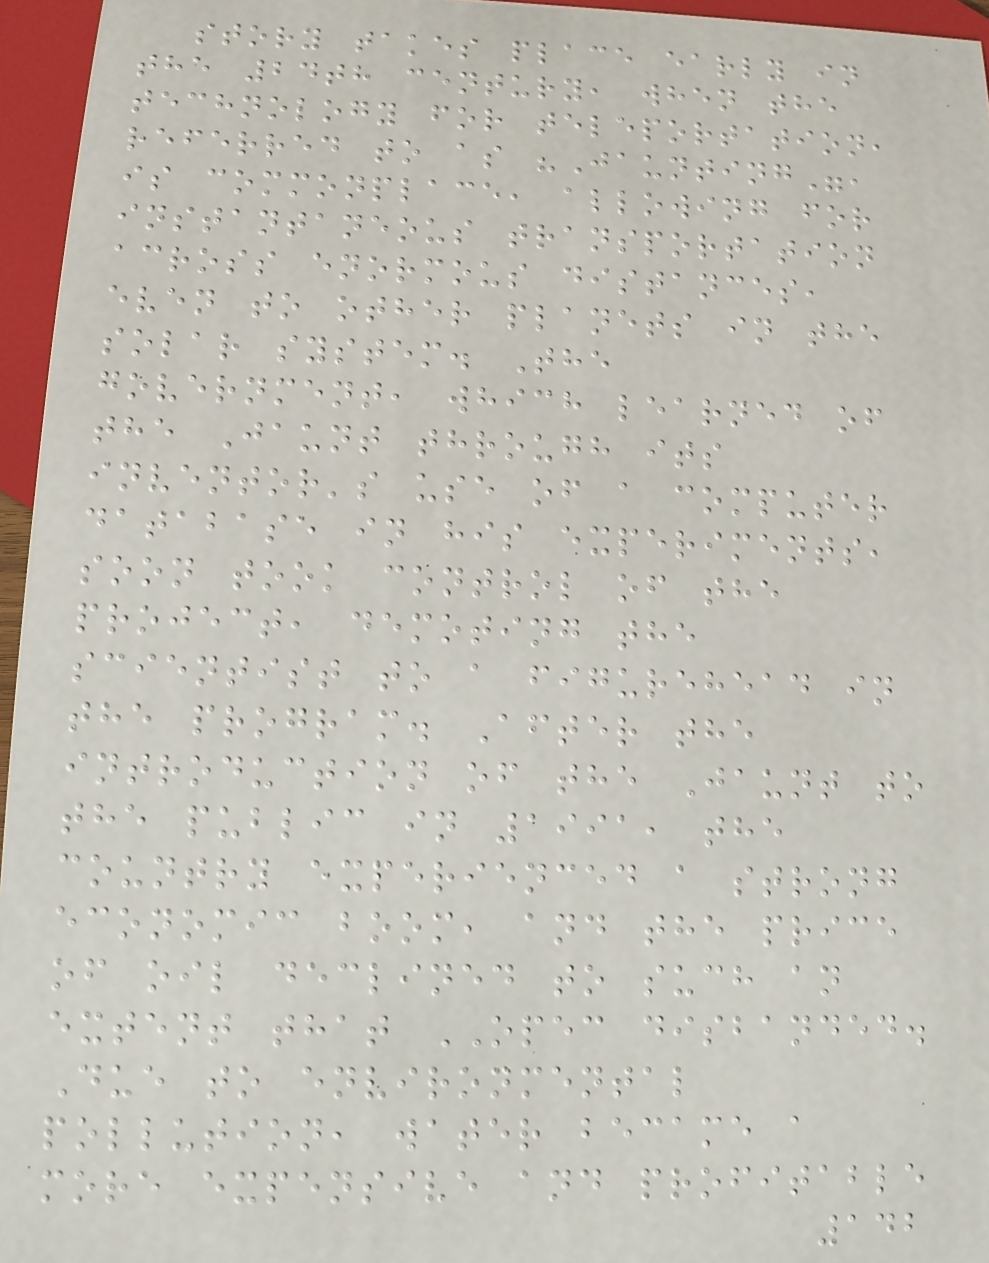story takes place early in
the 24th century, when the
technology for teleportation,
referred to as "Jaunting",
is commonplace, allowing for
instantaneous transportation
across enormous distances,
even to other planets in the
solar system. The
government, which learned of
the Jaunt through its
inventor's use of a computer
database in his experiments,
soon took control of the
project, demoting the
scientist to a figurehead in
the program. After the
introduction of the Jaunt to
the public in 1991, the
country experienced a strong
economic boom, and the price
of oil declined to such an
extent that OPEC disbanded.
Due to environmental
pollution, water became a
more expensive and profitable
142
